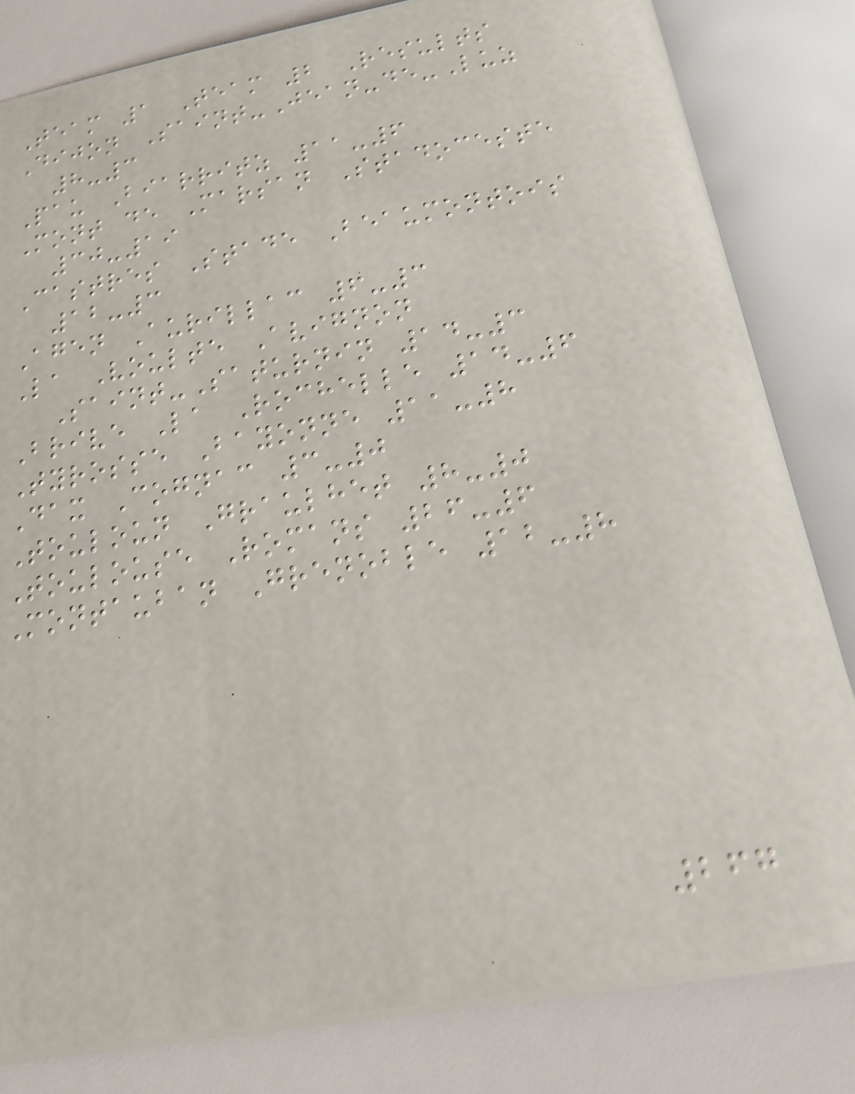Team 1 Team 2 Results
Dijon Saint-Jean-de-Luz
8-3
Pau Biarritz 11-6
Mont de Marsan Stadoceste
30-19
Castres Stade Beaumontois
12-3
Agen Aurillac 6-3
La Voulte Avignon
Saint-Saturnin 14-3
Brive La Rochelle 14-6
Tyrosse Bayonne 11-8
Dax Cognac 3-0
Touloun Graulhet 8-0
Toulouse Romans 26-6
Montauban Grenoble 12-8
267
